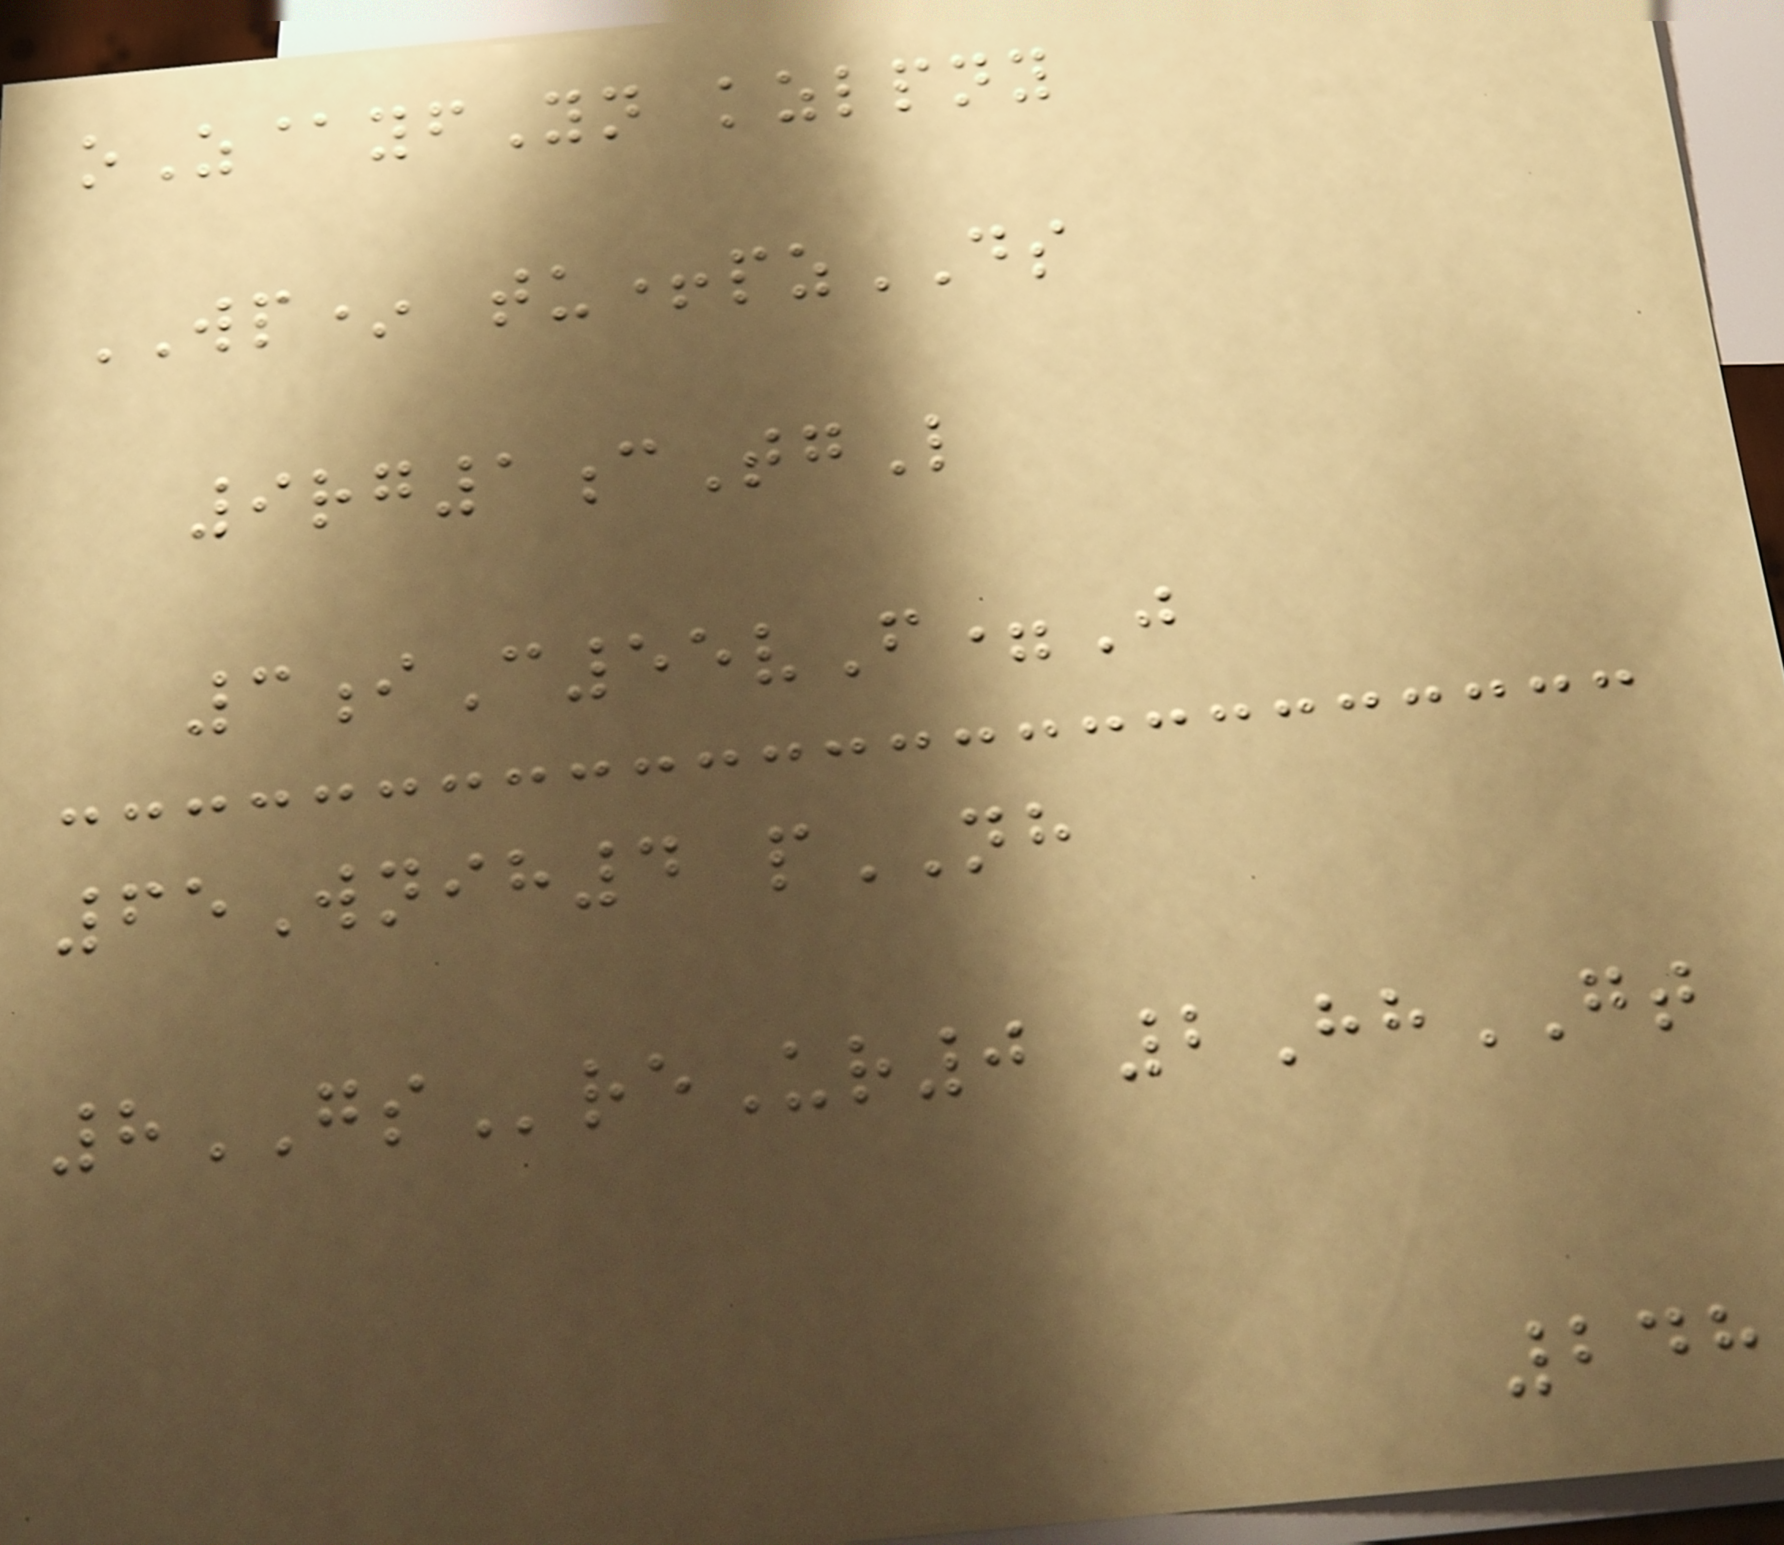oZ@yfYn kzlpny
WP* tu+pzDS
9rg1cTgL
3iC55vF=J
65Wnih4 pNH
8GSreUr0 2HhGT
248
